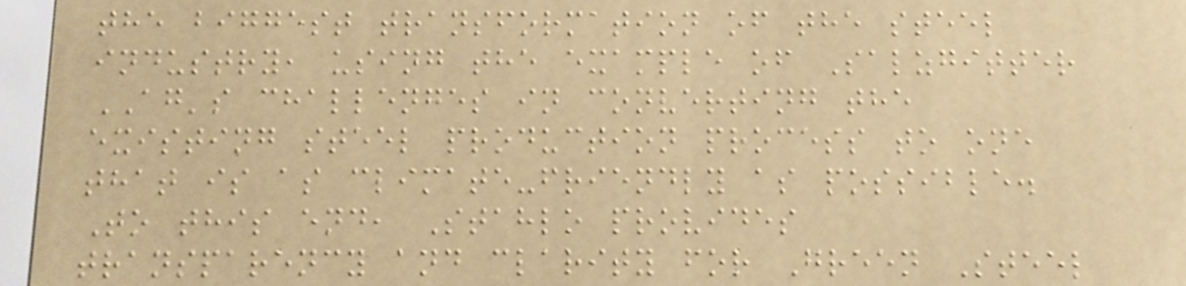the biggest transformation of the steel
industry, using the example of Salzgitter
AG's challenges in converting the
existing steel production process to one
that is as climate-friendly as possible.
To this end, Stahlo provides
transparency and clarity for Green Steel
